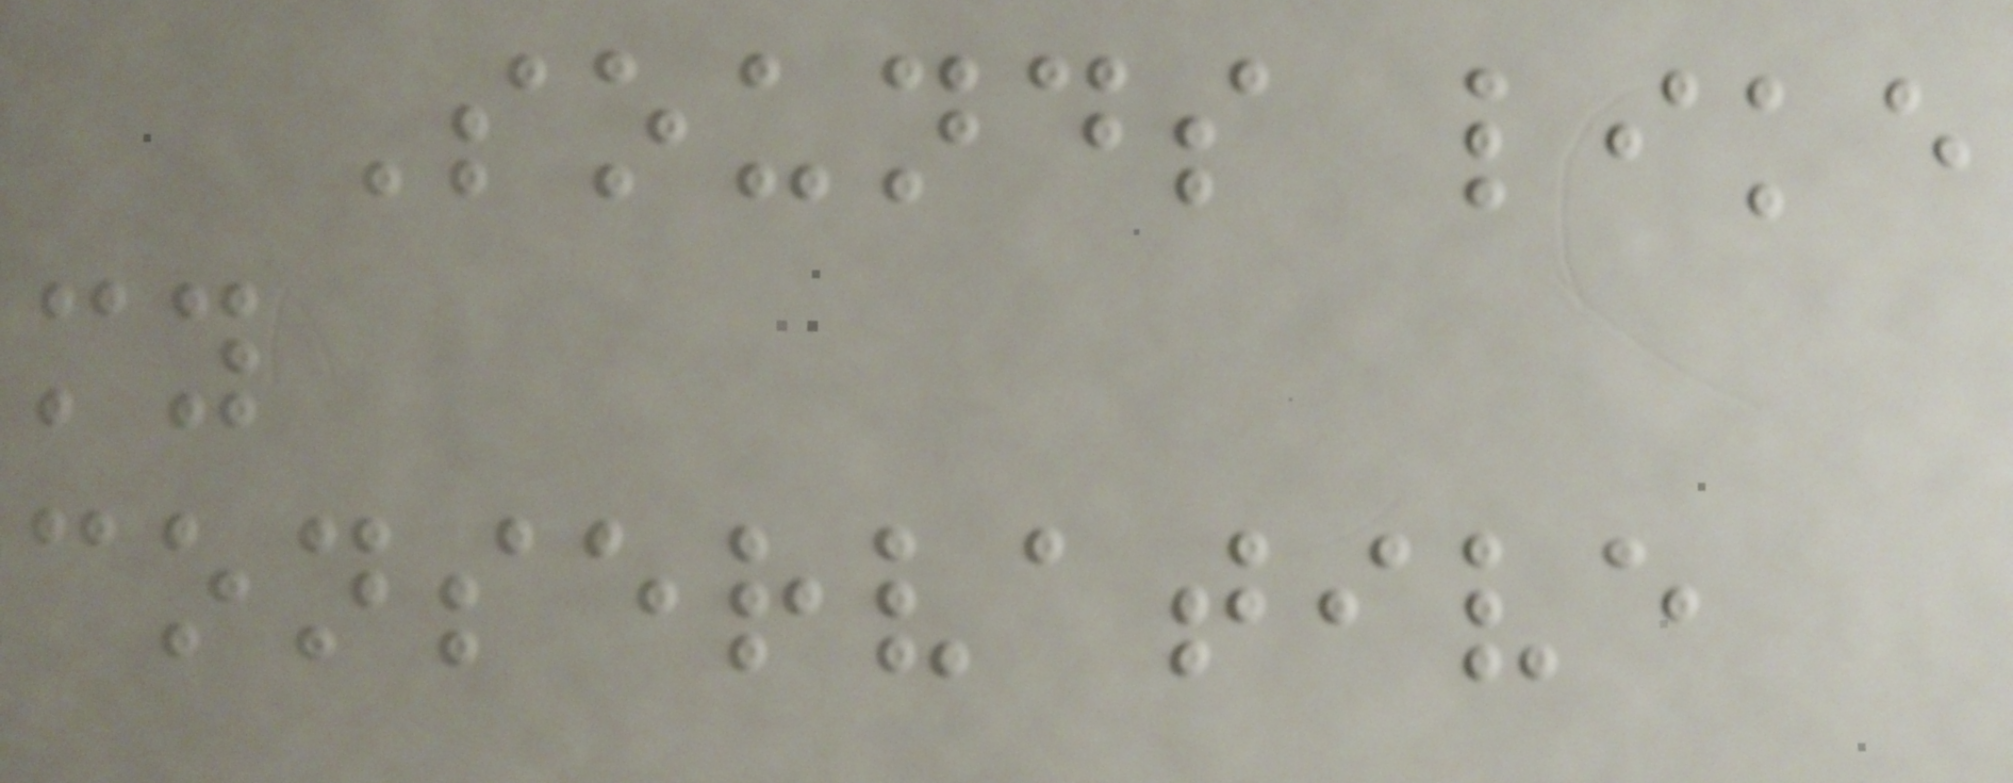Sounds like
my
conservative
